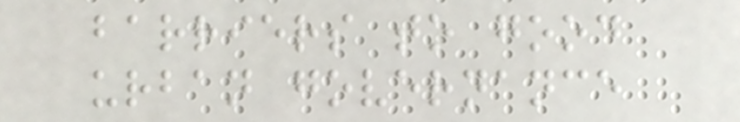barriers to good
urban governance
